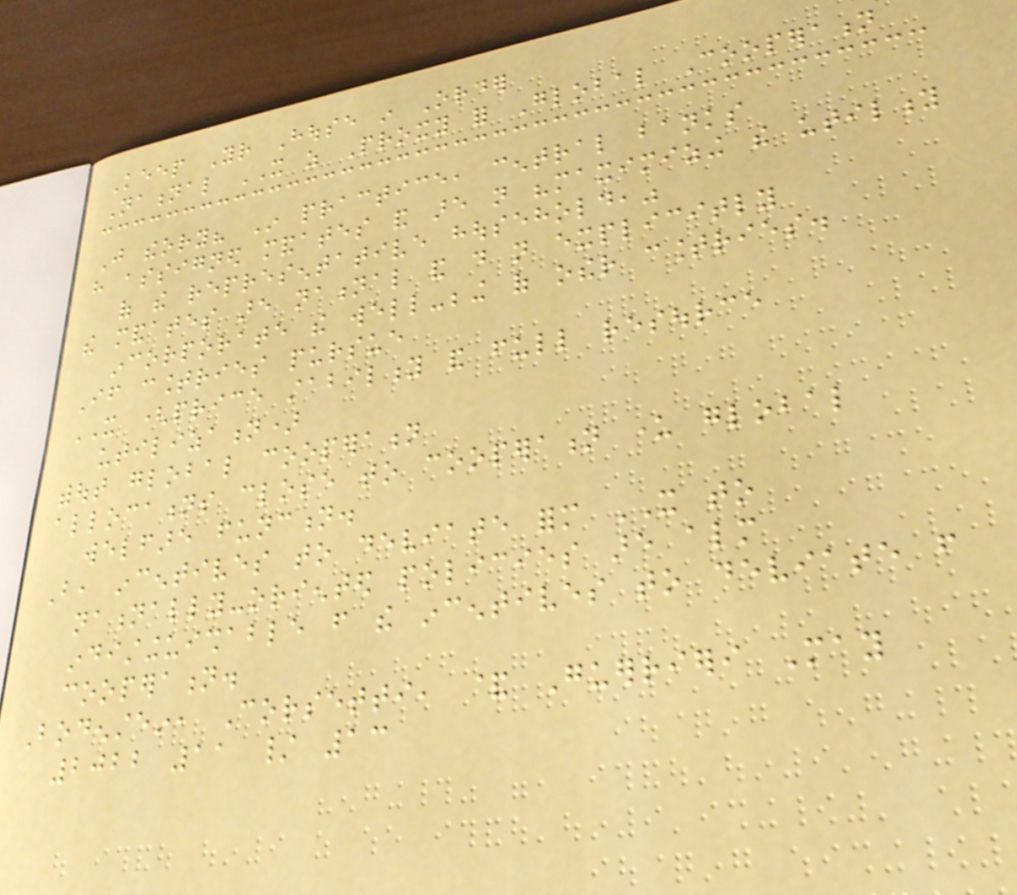Keep Your House in Order
National IT as Proxy for Global Cooperation
Just theory? In practice, central banks
have assigned mandates and are not "maximizing the utility
of the representative household,"
the mandates are national and do not explicitly
incorporate the well-being of other countries.
If countries pursue
IT (price stability and full resource
utilization)
without global cooperation
allocations close to cooperation under global
welfare function.
But, incentives to deviate form IT to
nationally-oriented policies are almost
indistinguishable from the incentives to deviate from
cooperation.
Bodenstein, Corsetti, & Guerrieri May
2022 11 / 13
